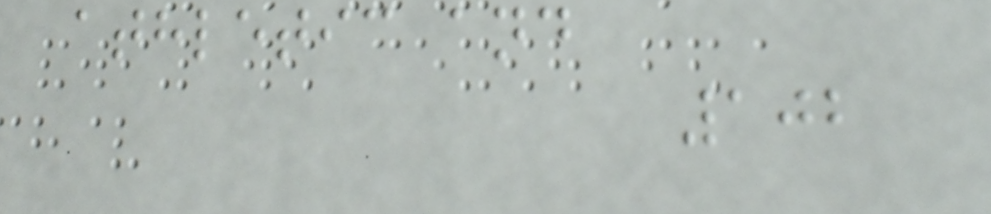athletic and
102
